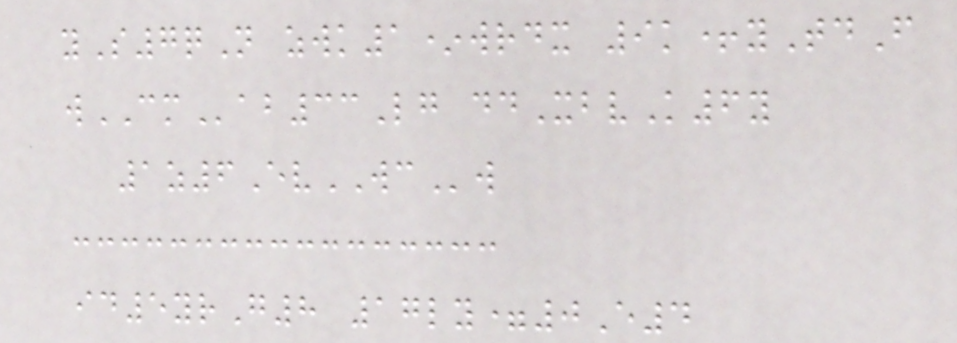yS7qN zwk1*wrdx 9k+yTdF
wCMab33Lg ddXbvK6y
1z6EvWCw
id5yrG8 17ly=0E4
